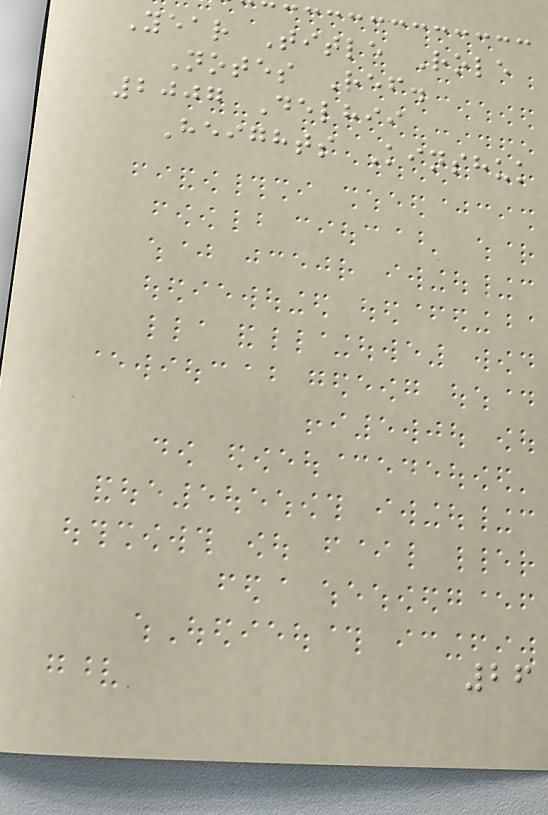Year Title Role
Notes Ref.
2007 Delhii
Heights Kinshuk
26
